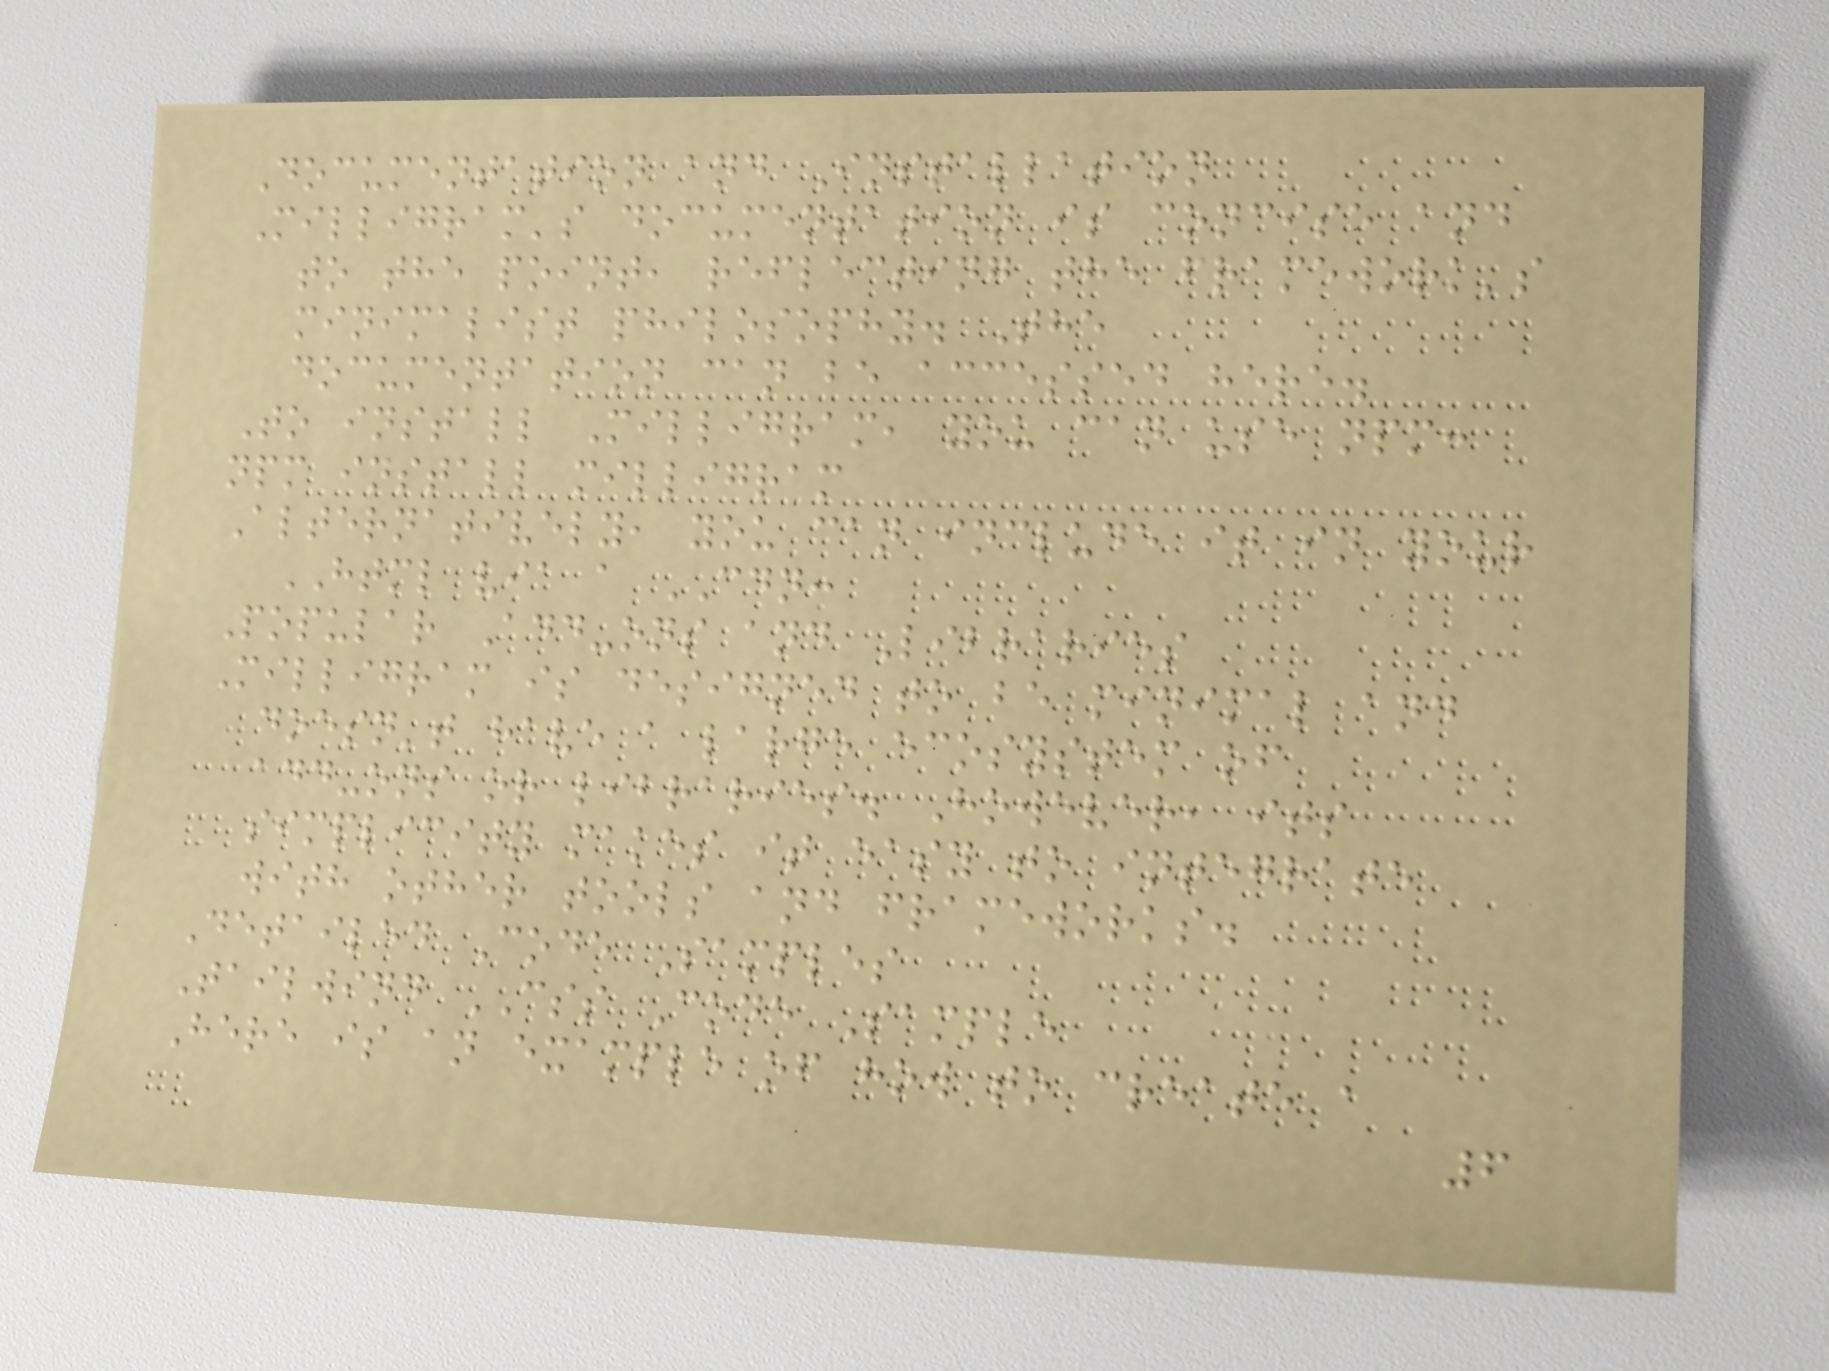Documentation and Installation
Milligram's documentation is concise and
to the point, reflecting the framework's
minimalist philosophy. The
documentation can be accessed here.
To install Milligram, you can use npm:
npm install milligram
Alternatively, you can include it in your
HTML via a CDN:
Popular Add-ons and Libraries
Milligram is designed to be minimal and
doesn't have a large ecosystem of
add-ons or libraries. However, its
simplicity makes it easy to integrate
with other tools and frameworks.
Detailed Code Samples
Tailwind CSS Code Sample
Here is an example of how to create a
6
